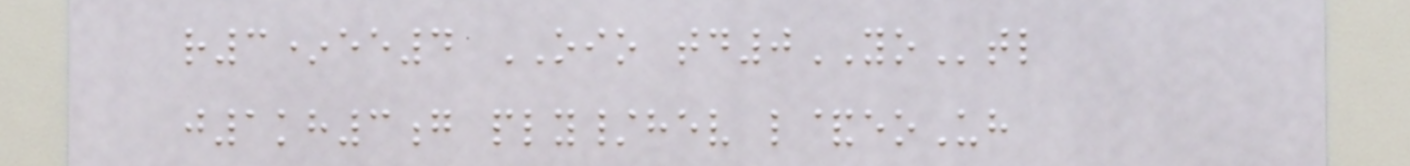r3*ee4 OIO td0YOtl
j1kh3g ply/hev l&eoUh
